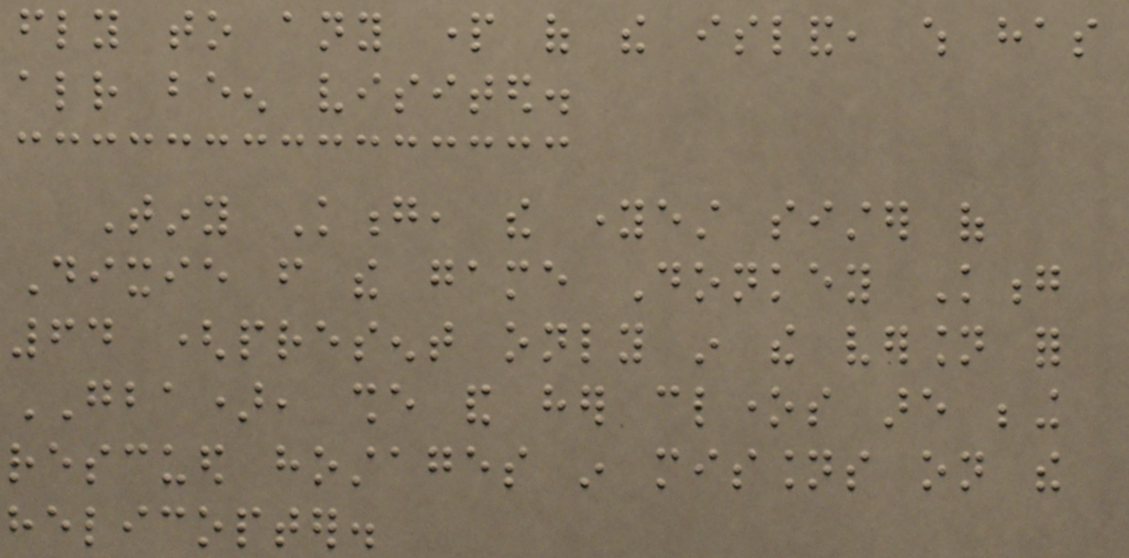fly to any part of the island, which has
already been visited.
Tiny Kong, the youngest sister of
Dixie from the game Donkey Kong
64 (present only in the version for
GBA), she and her clones are being
rescued hostages in missions on the
helicopter.
